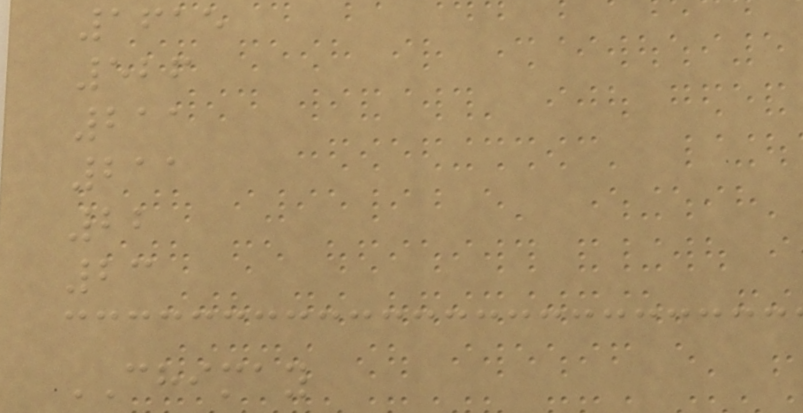1615
526
211
211
22
23
CHIMAY
